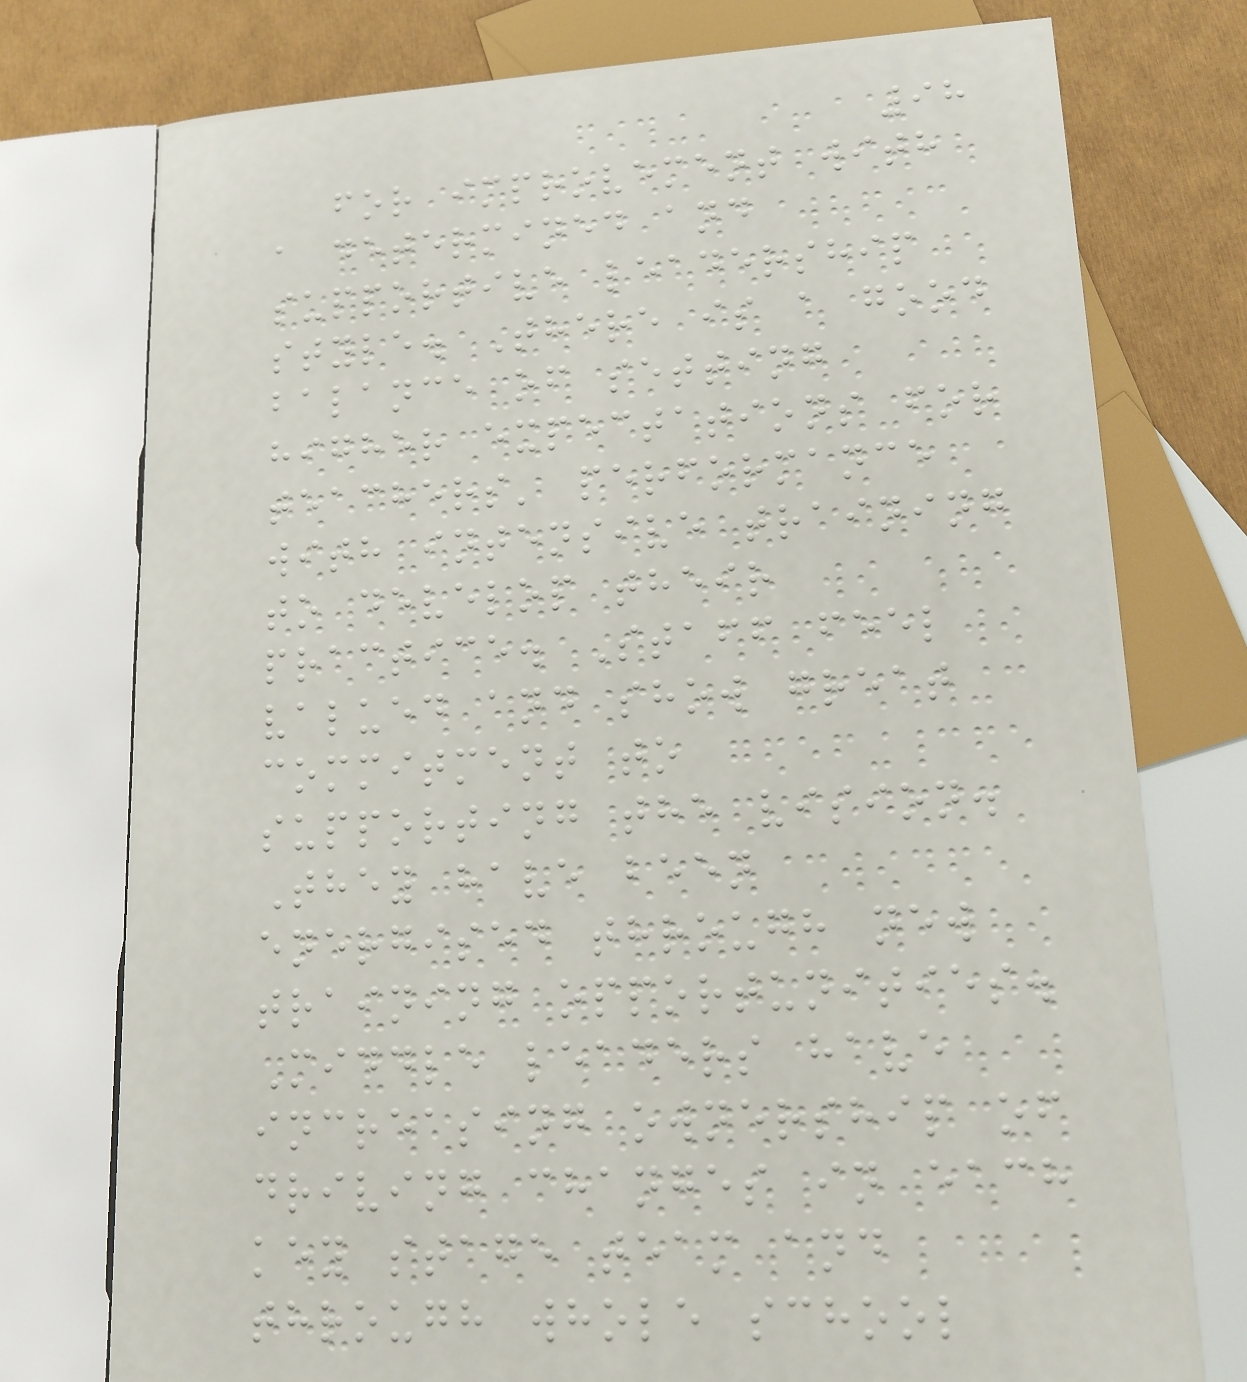98
for improvement with
a determined and
supportive leadership
style. There is a good
balance of setting
higher expectations for
teachers' performance
with intensive training
to develop their
practice. Staff feel
valued and show great
commitment to
supporting the vision.
They have been
energised through new
training opportunities.
Middle leaders have
increasing ownership of
driving changes in each
key stage team and
through whole school
